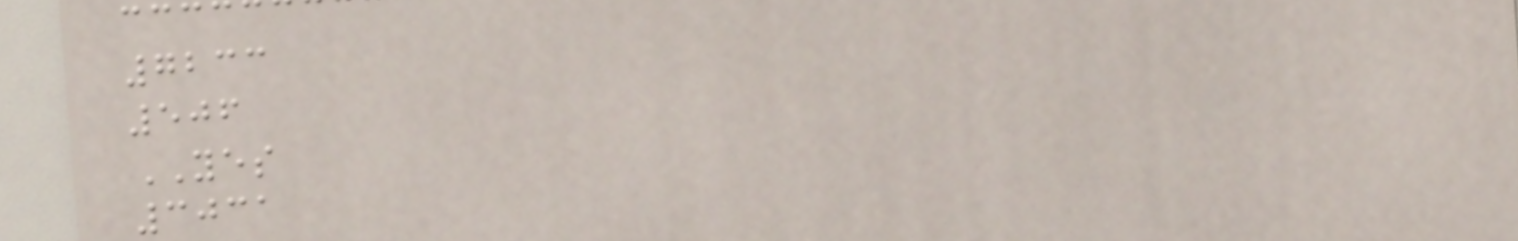7233
506
YES
3031
